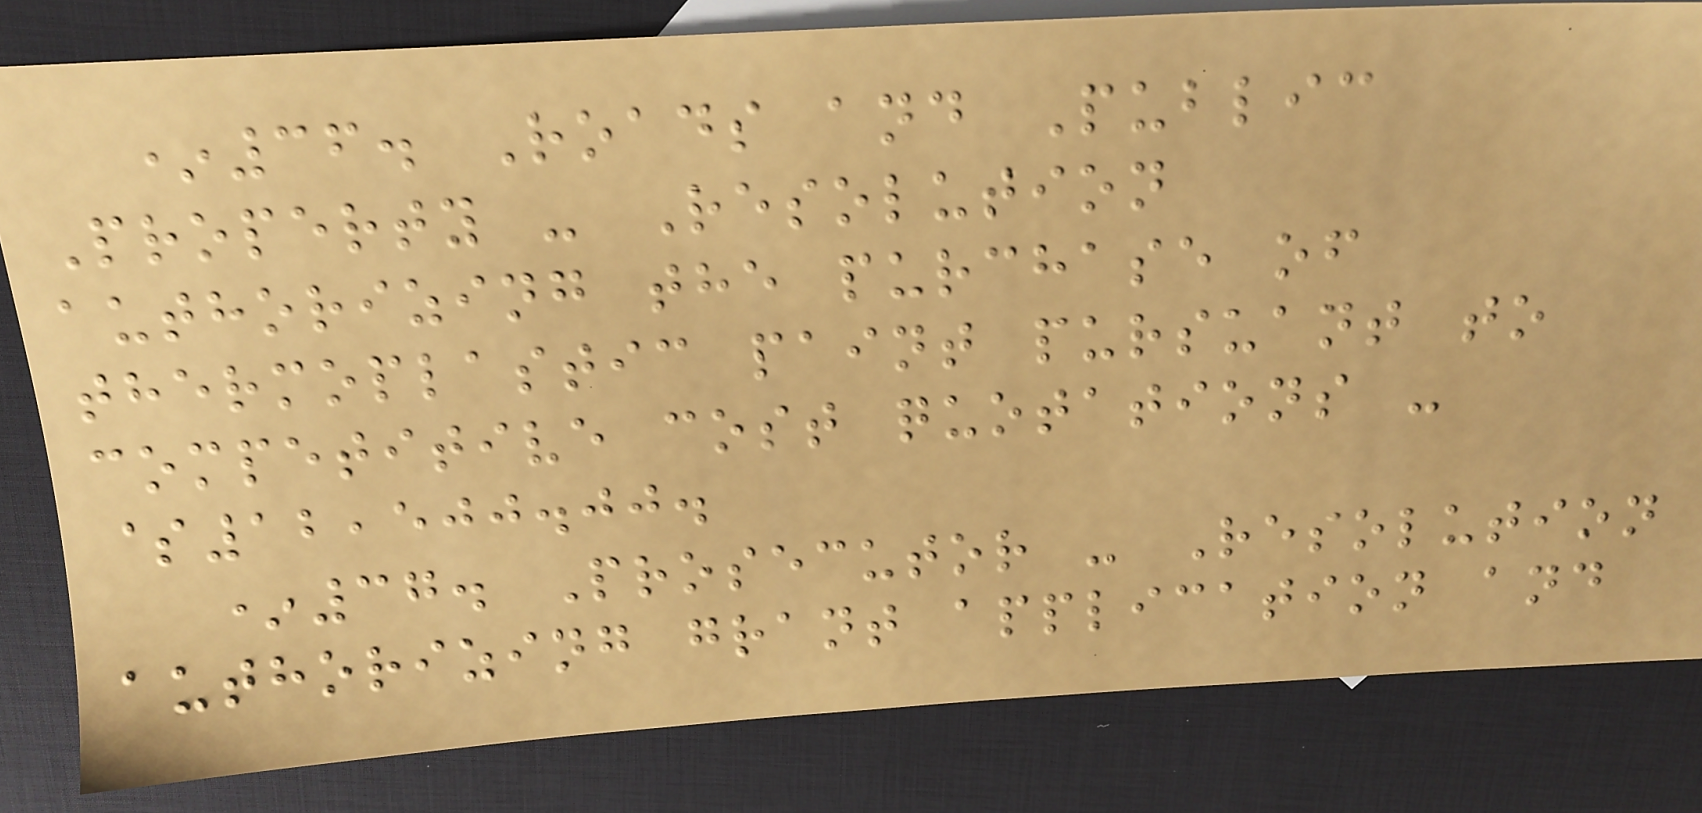*36. Roads and Public
Property - Resolution
authorizing the purchase of
thermoplastic paint pursuant to
competitive cost quotations -
$12,500.00.
*37. Prosecutor - Resolution
authorizing grant application and
